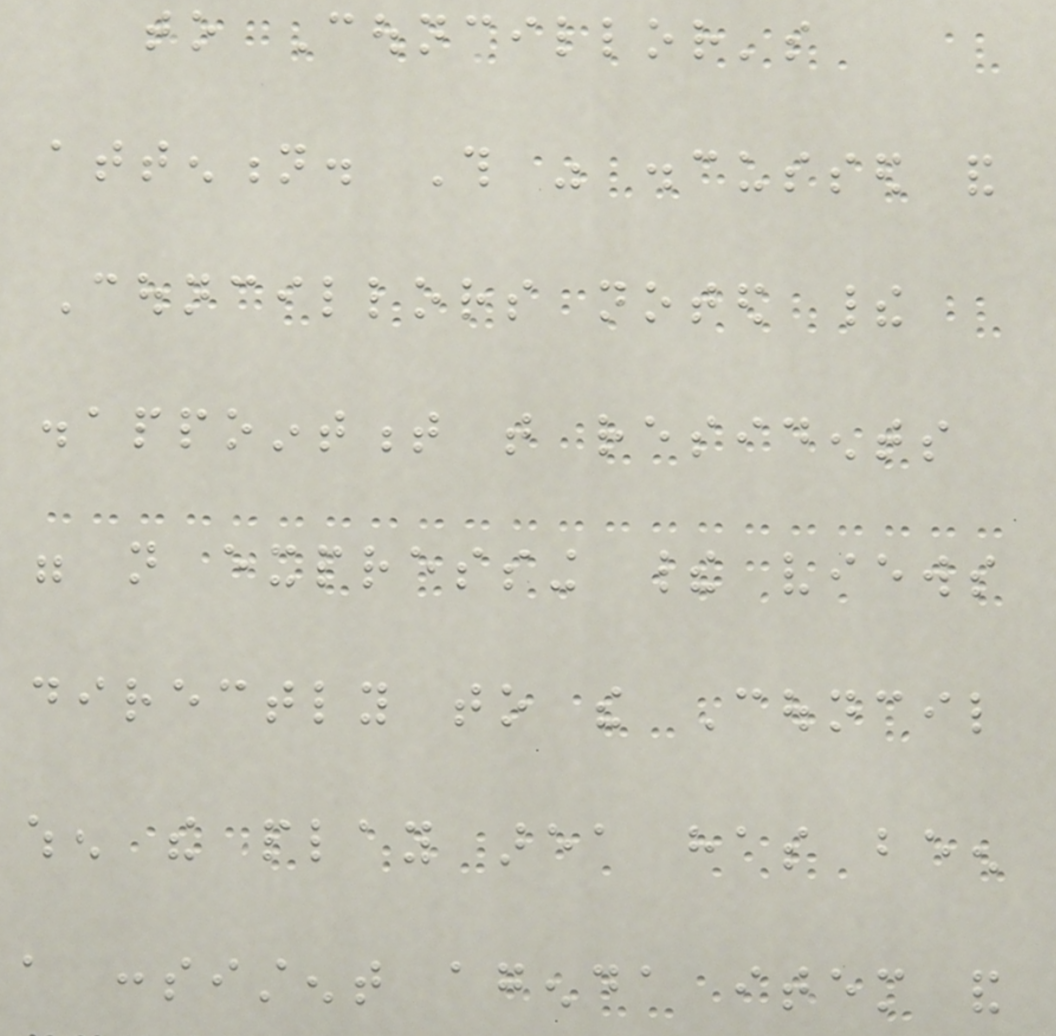to Councillor's
attention. This was discussed and
Councillors noted their
disappointment that residents
were not expressing their views
directly to the Council
when the play area has been
a consistent agenda item and
